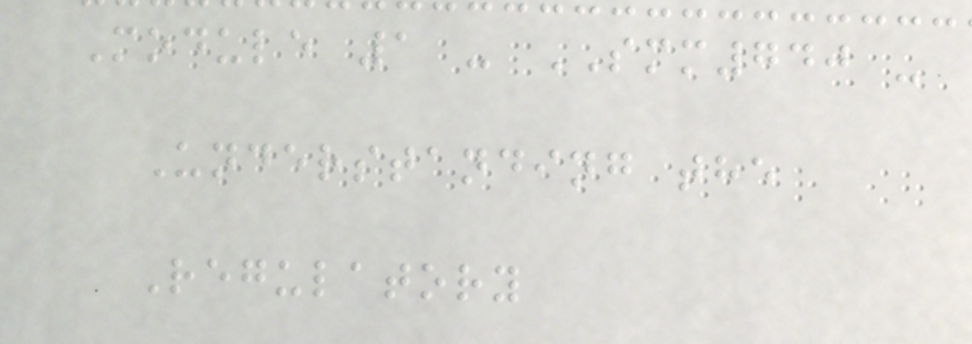Module 1 - SMM740 -
Understanding the
Regulatory
